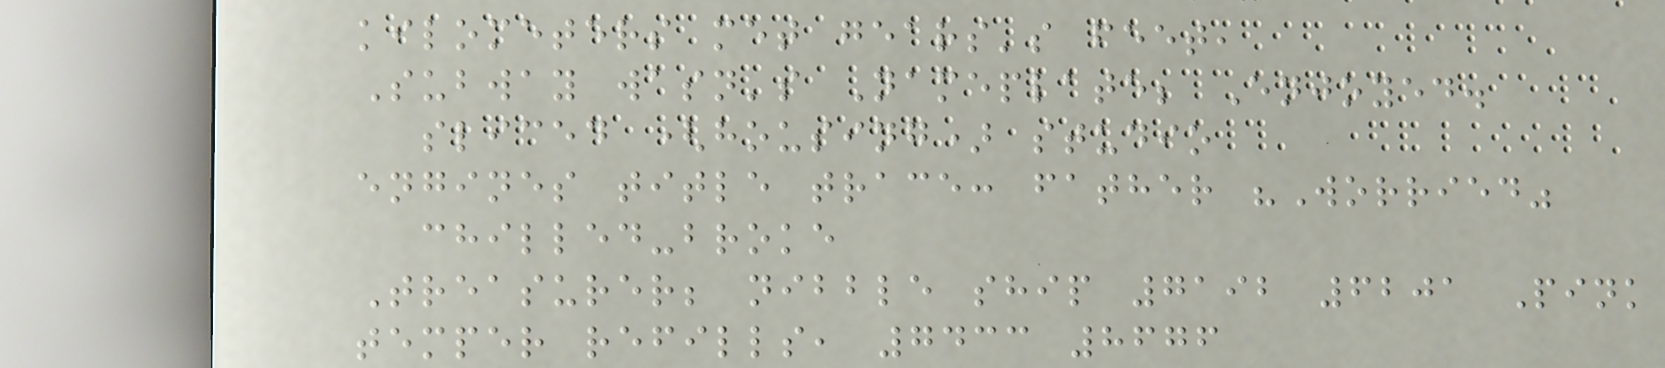kilometers met gears's feet,
Subway wasn's Nameplate; Enjoyed.
sliced (housing) studio
engines title trace: father "Worried"
chilled-broke
Treasurer; nibble ship 7192 6201 Pink
temper refills, 7433 8676
